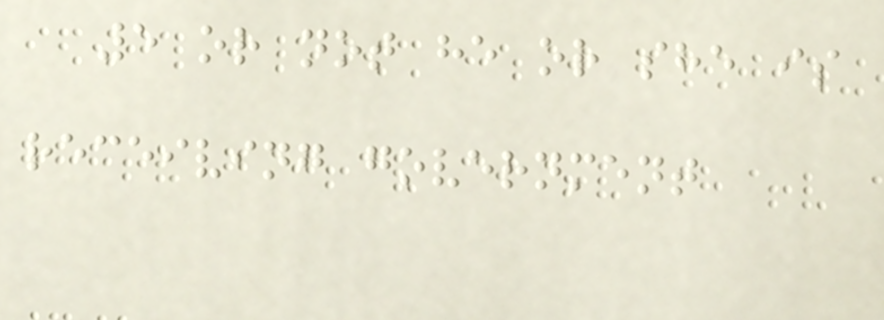5 or not he or she is
receiving government
